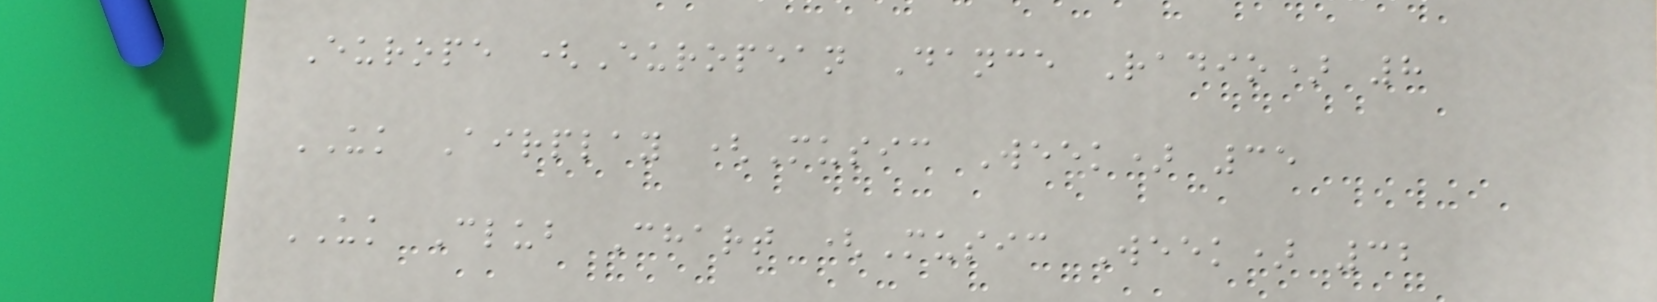Europe (European Dance Radio) 8
UK Airplay (Music Week) 35
UK Club Chart (Music Week) 32
